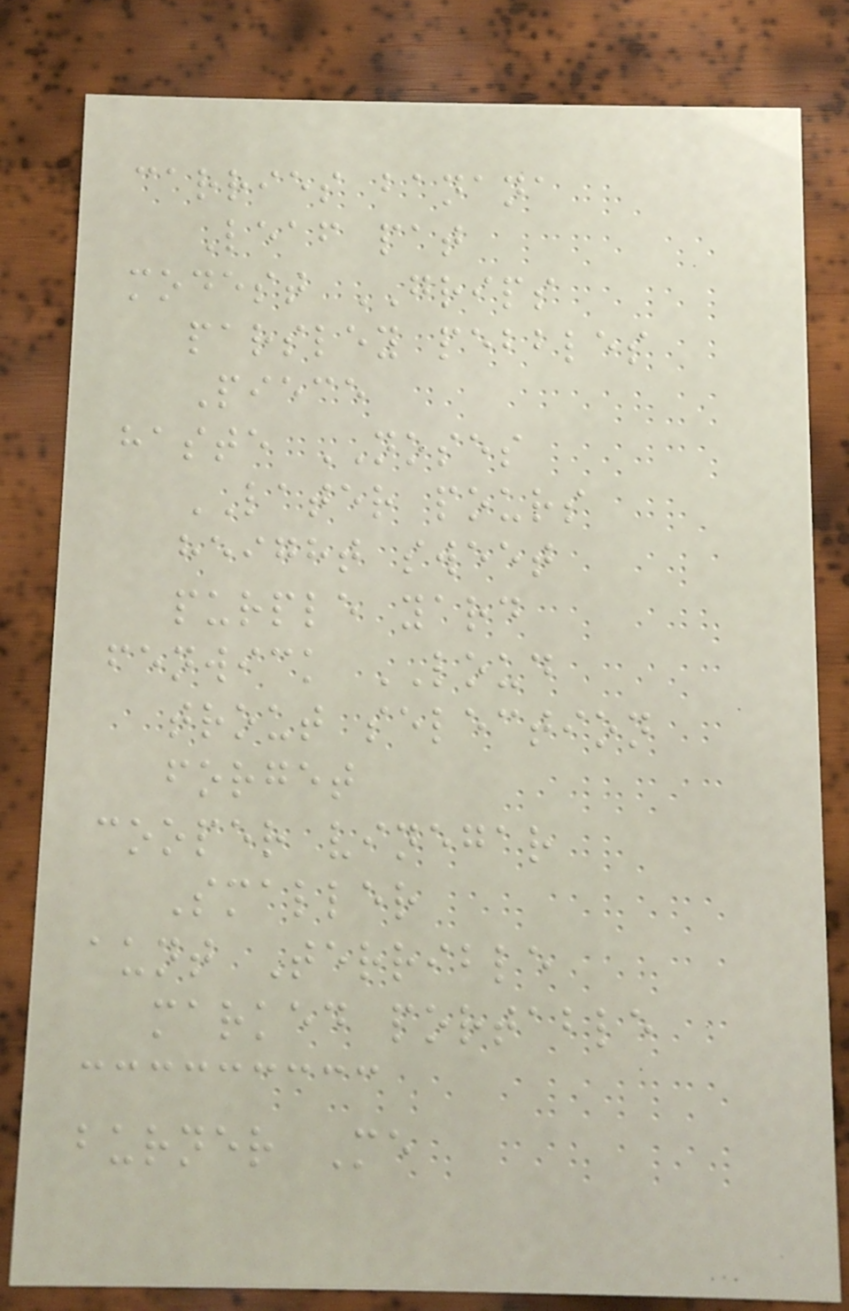carries banana
Leaf pat
modest GRIPS
parsley pebbles
Piece
haste NOSES
LATER pours
height sweet
purple yard
fenwick LOUD
trout selection
forget
cooper vinegar
Smaller
aunt Terrible
marked portable
burner Me
